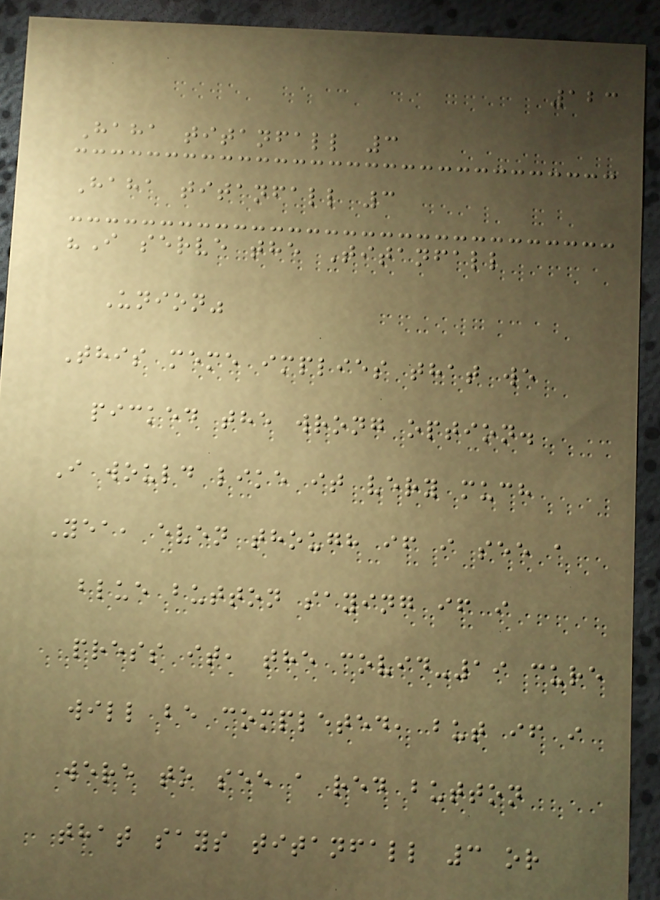123
Haha titanfall 3
Haha titanfall 3
"I serve the Titanfall
Union"
This meme implies that we
picked the wrong option.
I would like it very much
Yea, even though if i see a
blue button saying if i
press it, the covid-19 cure
will be completed, but if i
were to see a red button
that says titanfall 3 or
